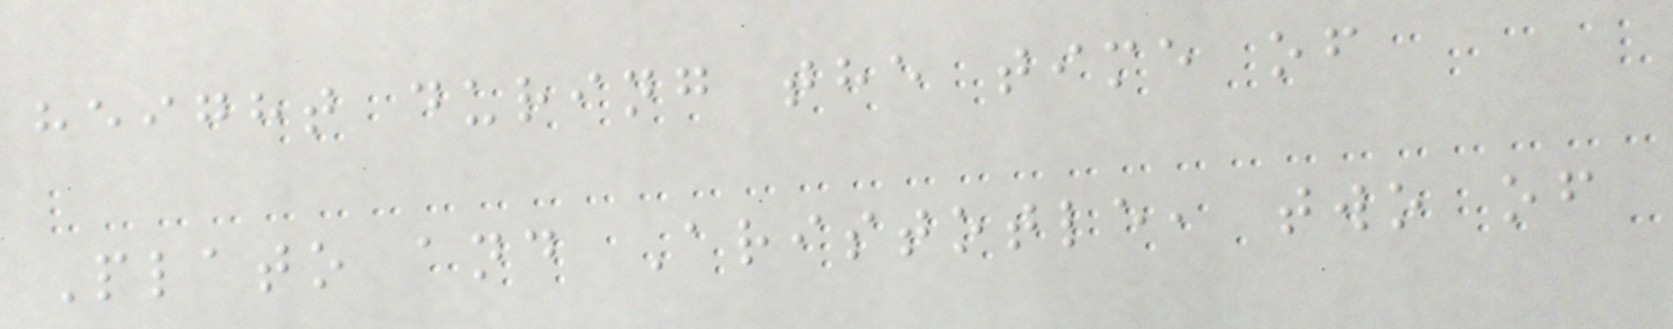height during the time of
Plato and Aristotle, two of
